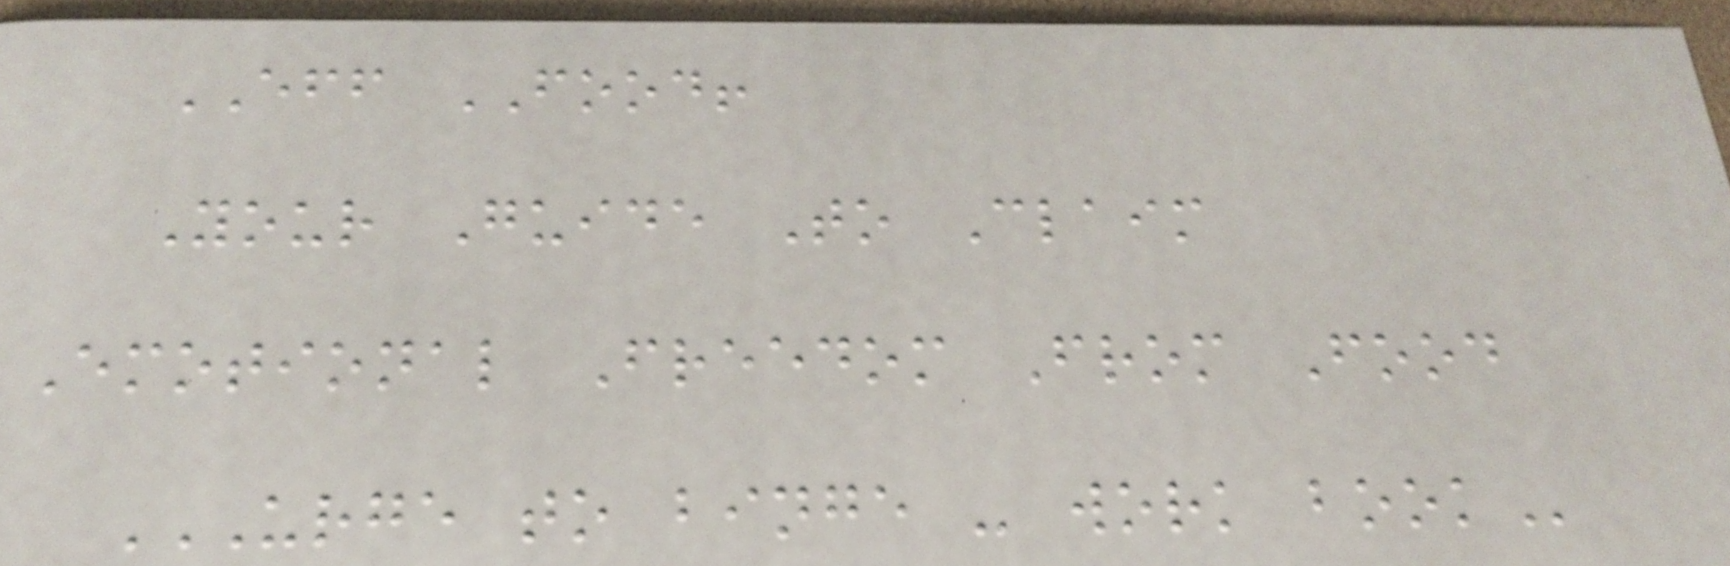EFF FOOD!
Your Guide To Claim
Emotional Freedom From Food
URGE TO BINGE - WORK BOOK
